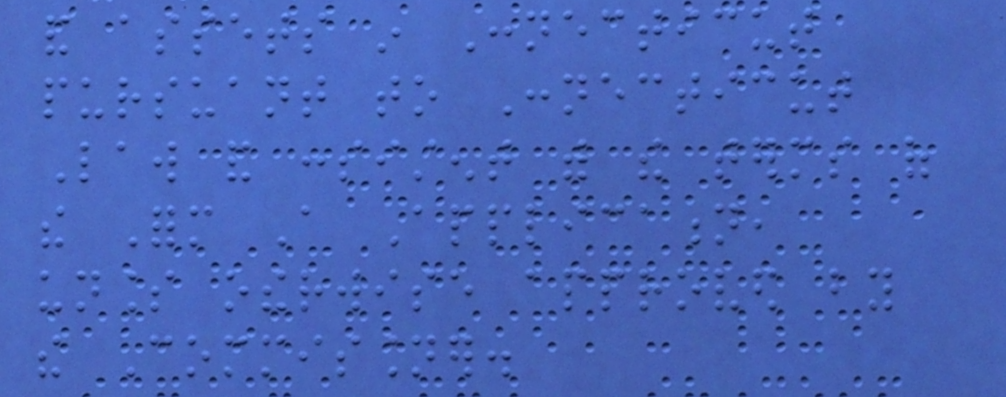and assets in Connecticut
pursuant to Connecticut
Law and consistent with the terms of
the Form A Application,
unless otherwise approved by
the Commissioner.
